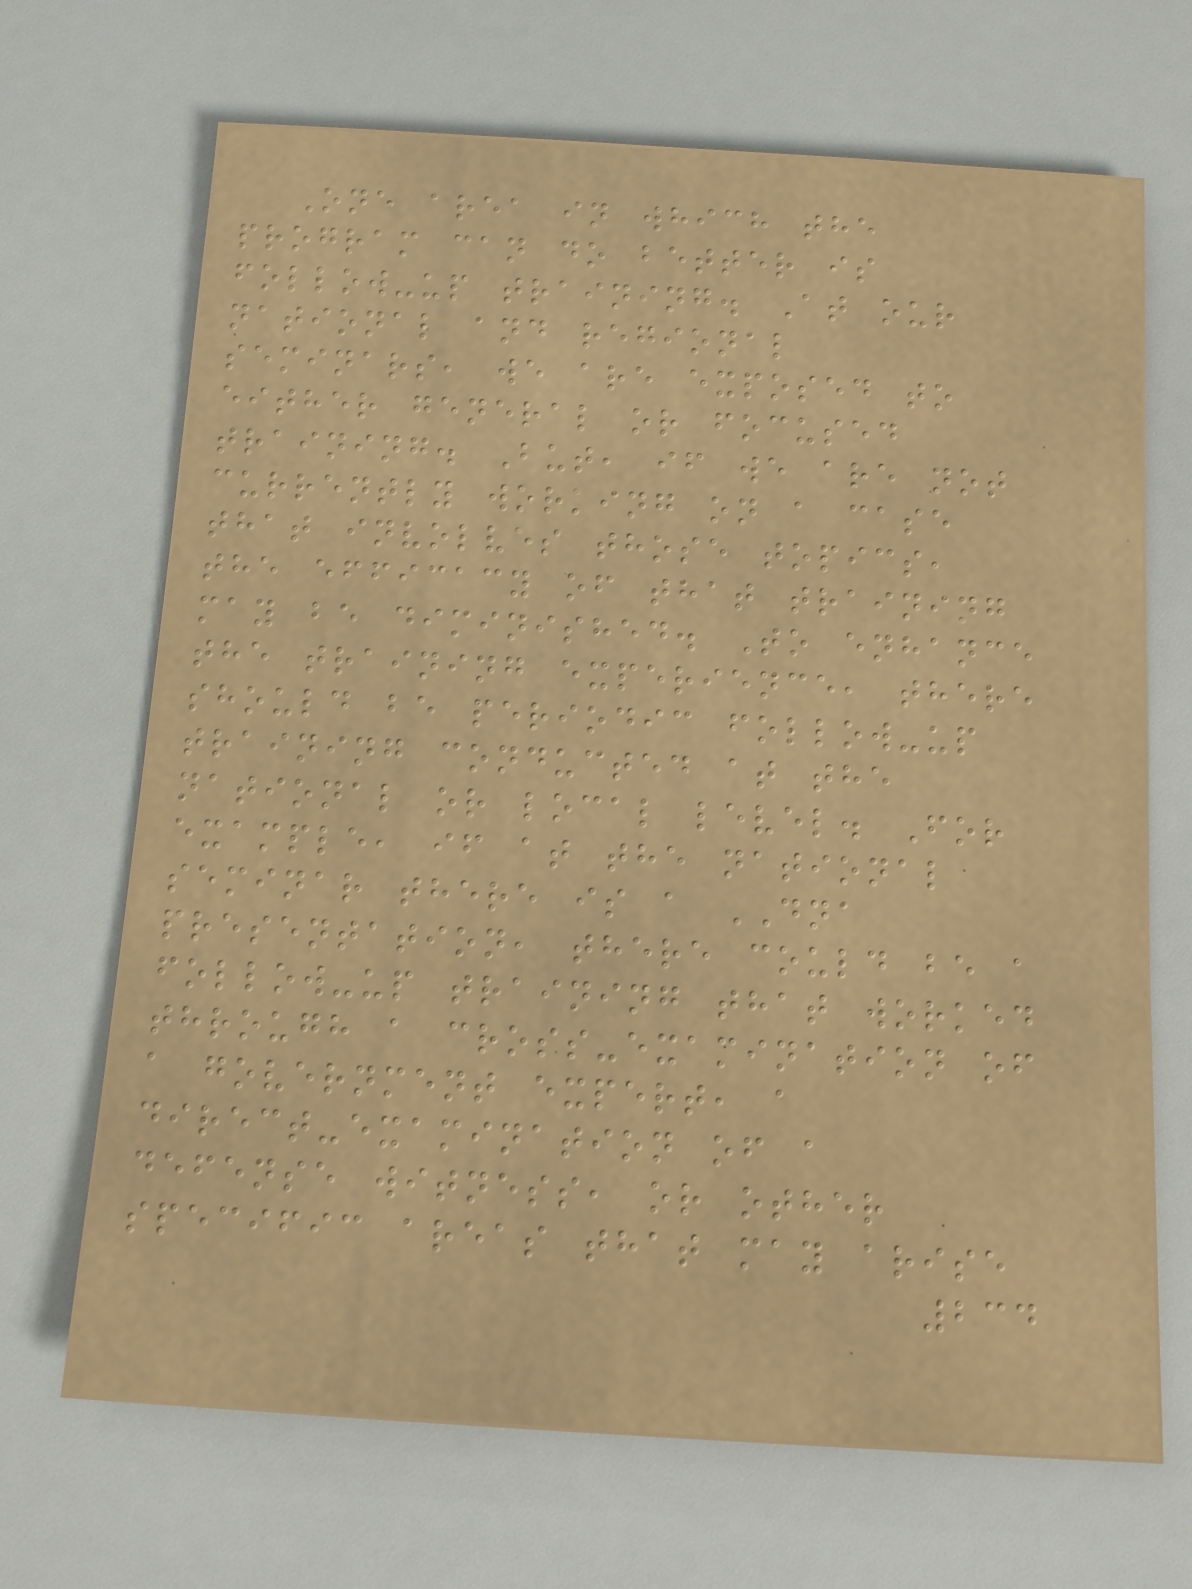One area in which the
program can do better is
follow-up training. At our
national and regional
seminars, we are exposed to
either general or focused
training. But, if we are not
currently working on a case
that involves those topics,
the efficacy of that training
may be diminished. To enhance
the training experience, there
should be periodic follow-up
training conducted at the
national or local level. For
example, if at the national
seminar there is a DNA
presentation, there could be a
follow-up training that worked
through a cross-examination of
a government expert, a
direct-examination of a
defense witness, or other
specific areas that may arise
234
